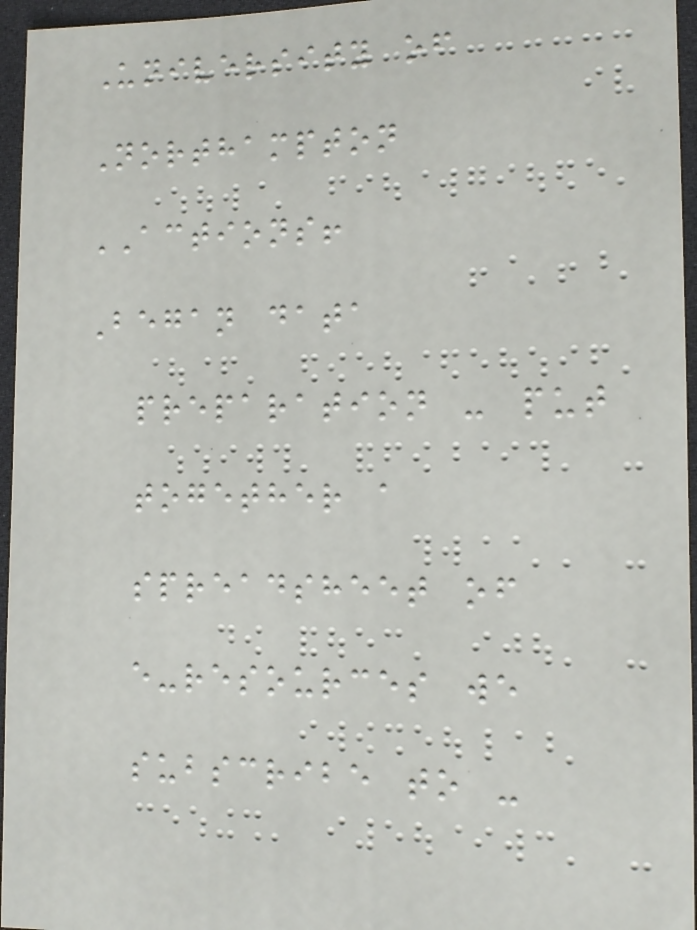University of
Northampton
ACTIONS!
Began data
preparation - put
together a
spreadsheet of
e-resources we
subscribe to -
